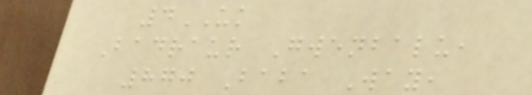4UK
Badraur Gwenbalu,
870 Baba Way,
